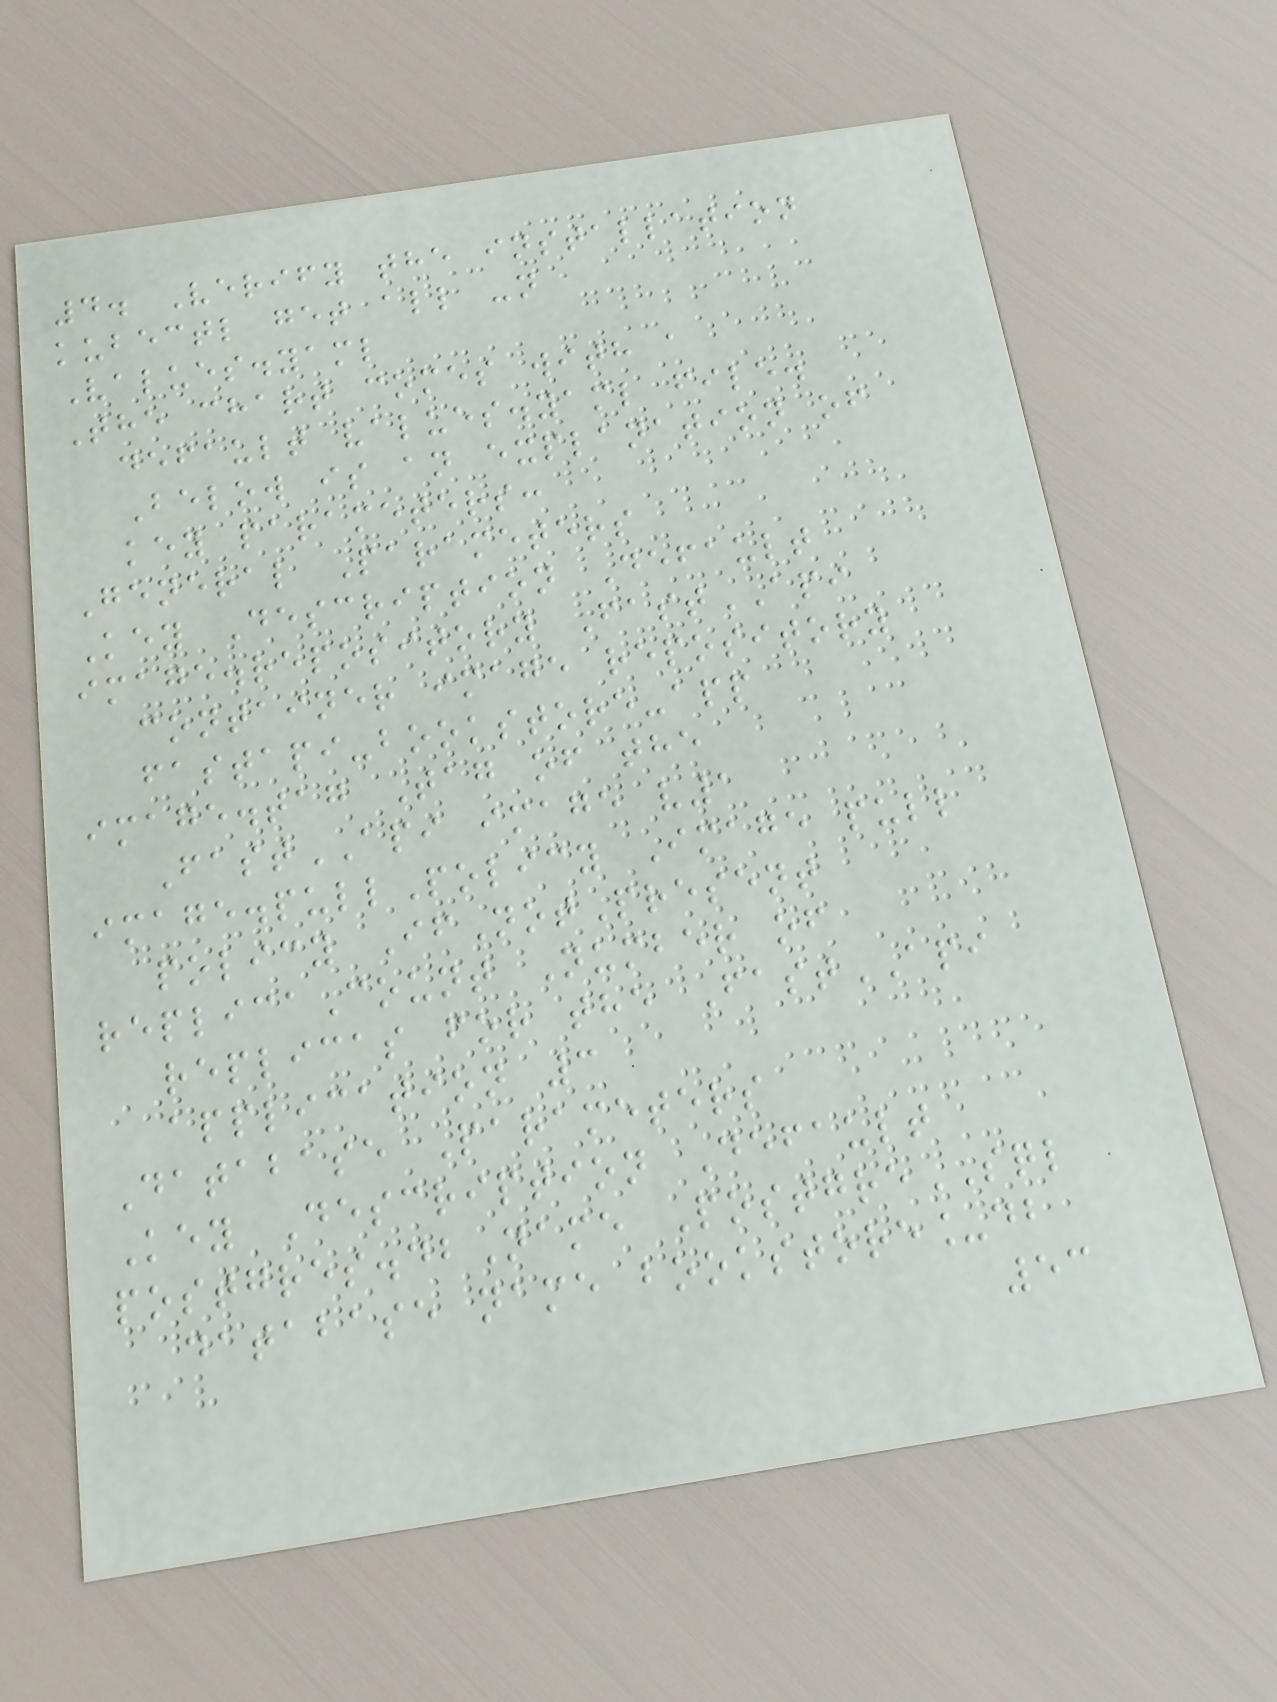4. Verify the installation
kubectl get all -n
Values.yaml
The chart comes with a
default values.yaml file.
Below is an explanation of
key parameters:
General Parameters
Key Description Default
image.repository FastAPI
container image repository
fastapi-bookstore-app
image.tag Tag of the
FastAPI image v1
image.pullPolicy Image pull
policy IfNotPresent
replicaCount Number of
replicas for the FastAPI
application 3
Database Parameters
Key Description Default
postgres.dbName PostgreSQL
database name bookstore_db
53
